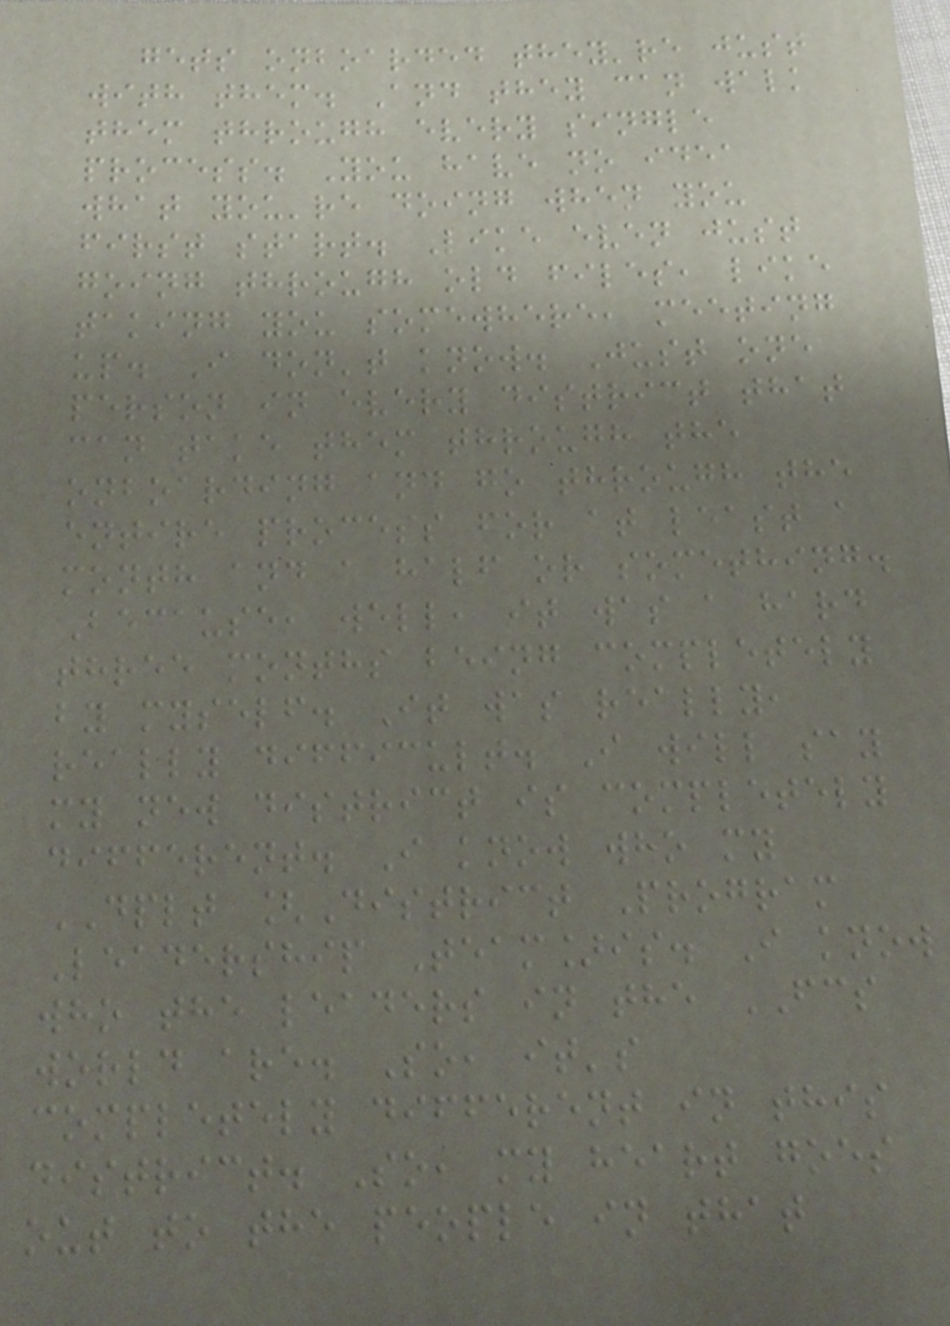gets onboarded they're just
with them. And they can walk
them through every single
process. You have no idea
what you're doing when you
first start. Like even just
going through old files, like
taking you somewhere, meeting
up. I don't know. Just one
person in every district that
can take them through the
onboarding and go through the
entire process for at least a
month and a half or something.
Because, well, it was a hard
three months being completely
by myself. It was really,
really difficult. I will say
my new district is completely
different. I know who my
DPLT [District Program
Leadership Team]is. I know
who the leaders in the FCS
world are. So, it's
completely different in this
district. So, my heart goes
out to the people in that
